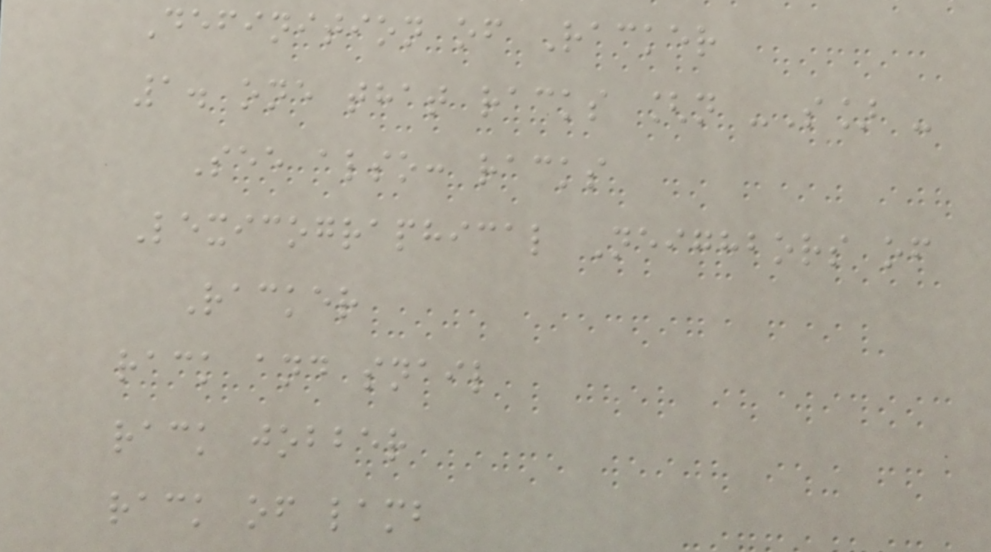Definition of Racker
1. one that racks [n -S] -
See also: racks
Lexicographical Neighbors of
Racker
rack and snail
rack jobber
rack of lamb
